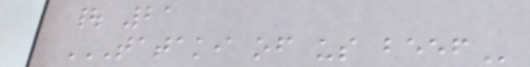| 21
TATAKI OF US BEEF
